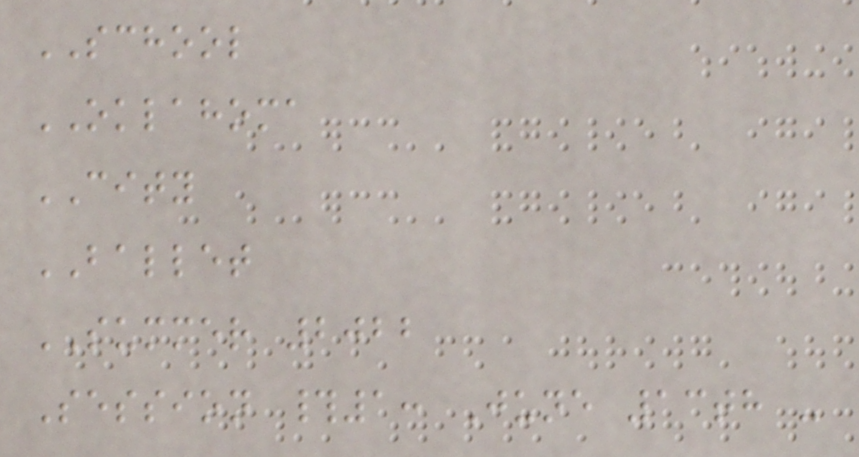SCHOOL
OKLAHOMA
CITY
BALLET
SUMMER 2022
Session #1: June 13th -
